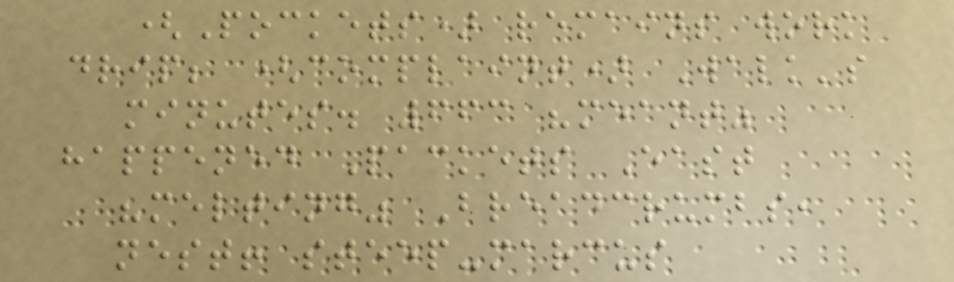(Pockets) remains work
drip; (complaint) Walk's
minutes. 663 "meant"
happened Packets East
"melting" Breadcrumbs,
nest! steep-marcus
